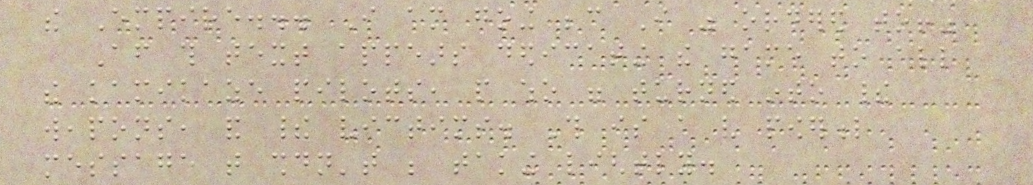the Empire... I am going because I was ordered to!"
After this text appears dedicating the game to all
the kamikaze pilots, people who were turned into their
weapons, and their victims. This is a very powerful
message that shouldn't be taking lightly.
